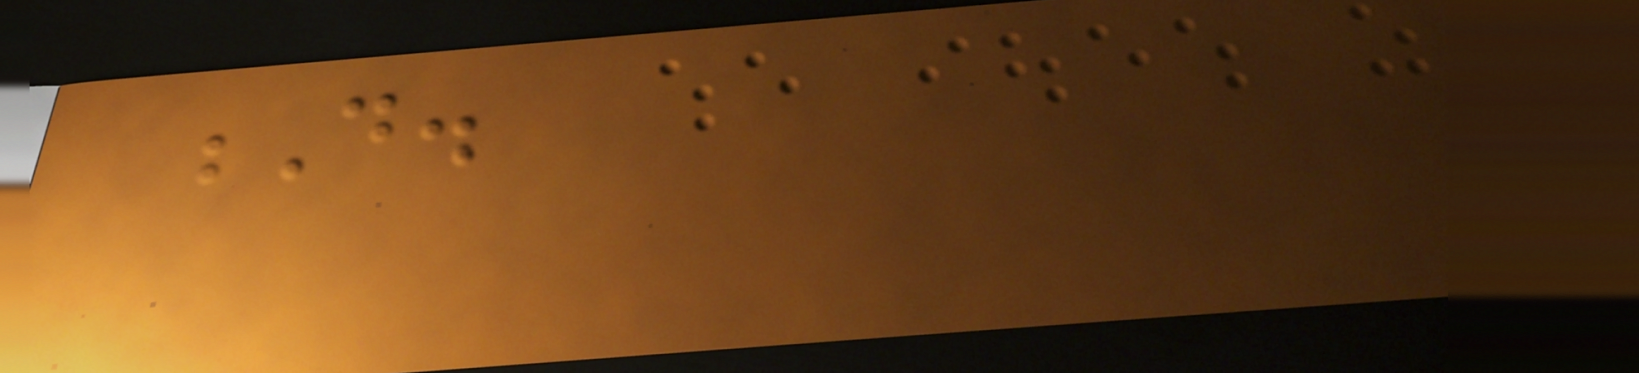D.
